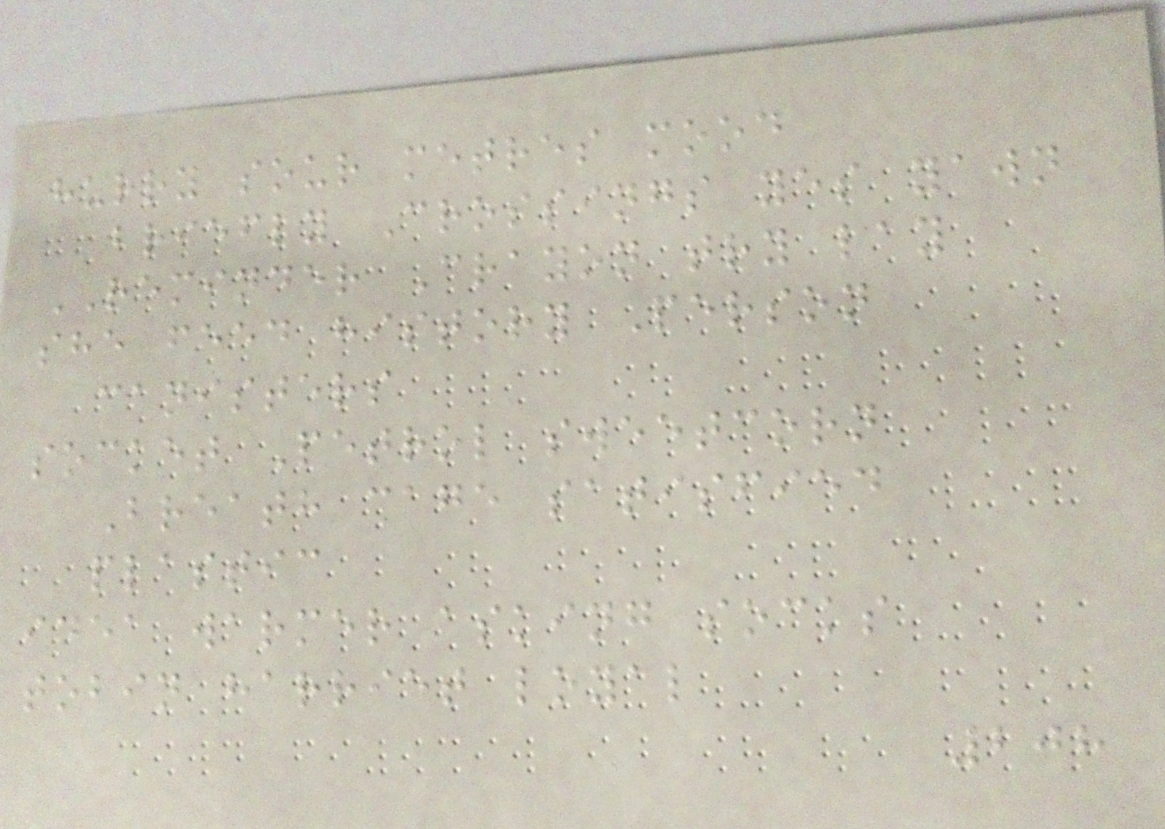hurry sour metres mood
briefly Crossings yes yawn
REMINDER Crayon try lay
she feed history Person
canisters
socket Petrol sweetcorn
Breath cage satisfied
plastic
idea warmer asking socks
tobin harriet loyal
208
